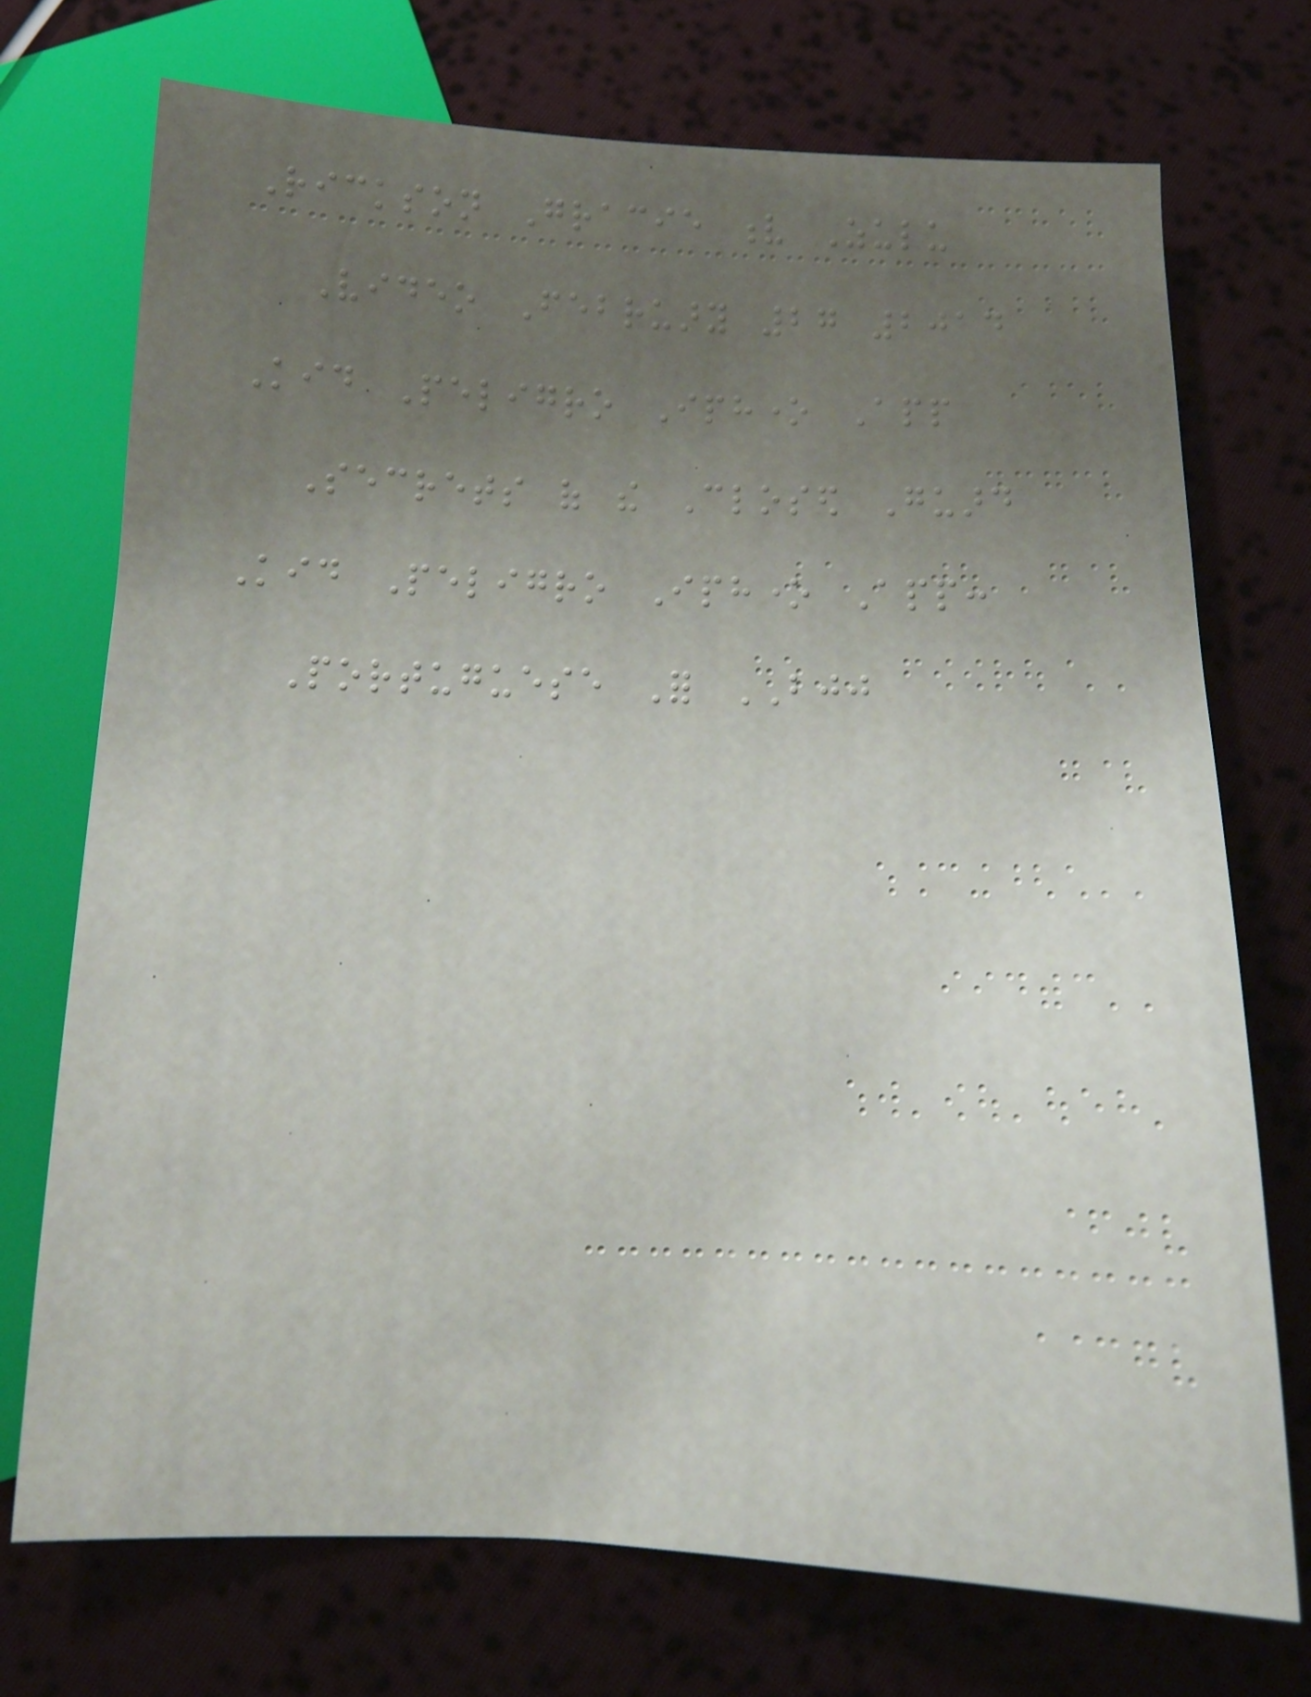Rickson Gracie v Zulu
Video February 27 2014
Kid Peligro Iphone App
Secrets of the Closed Guard
Kid Peligro Iphone App:
Portuguese For BJJ
